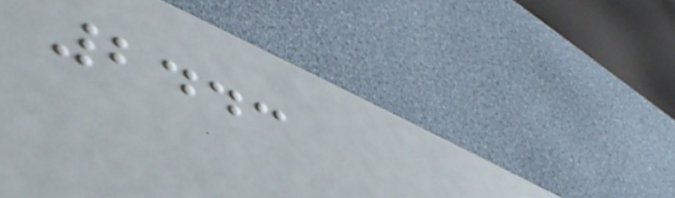2443
